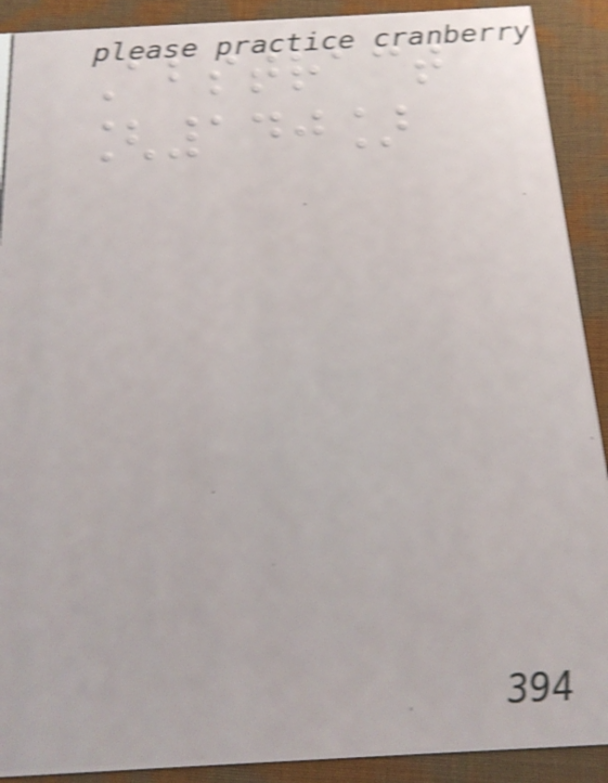Abstract
[140]
